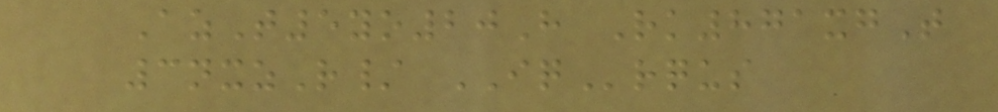AzT5yo20H Rk871xgT
3nxzR/ IQrqus
